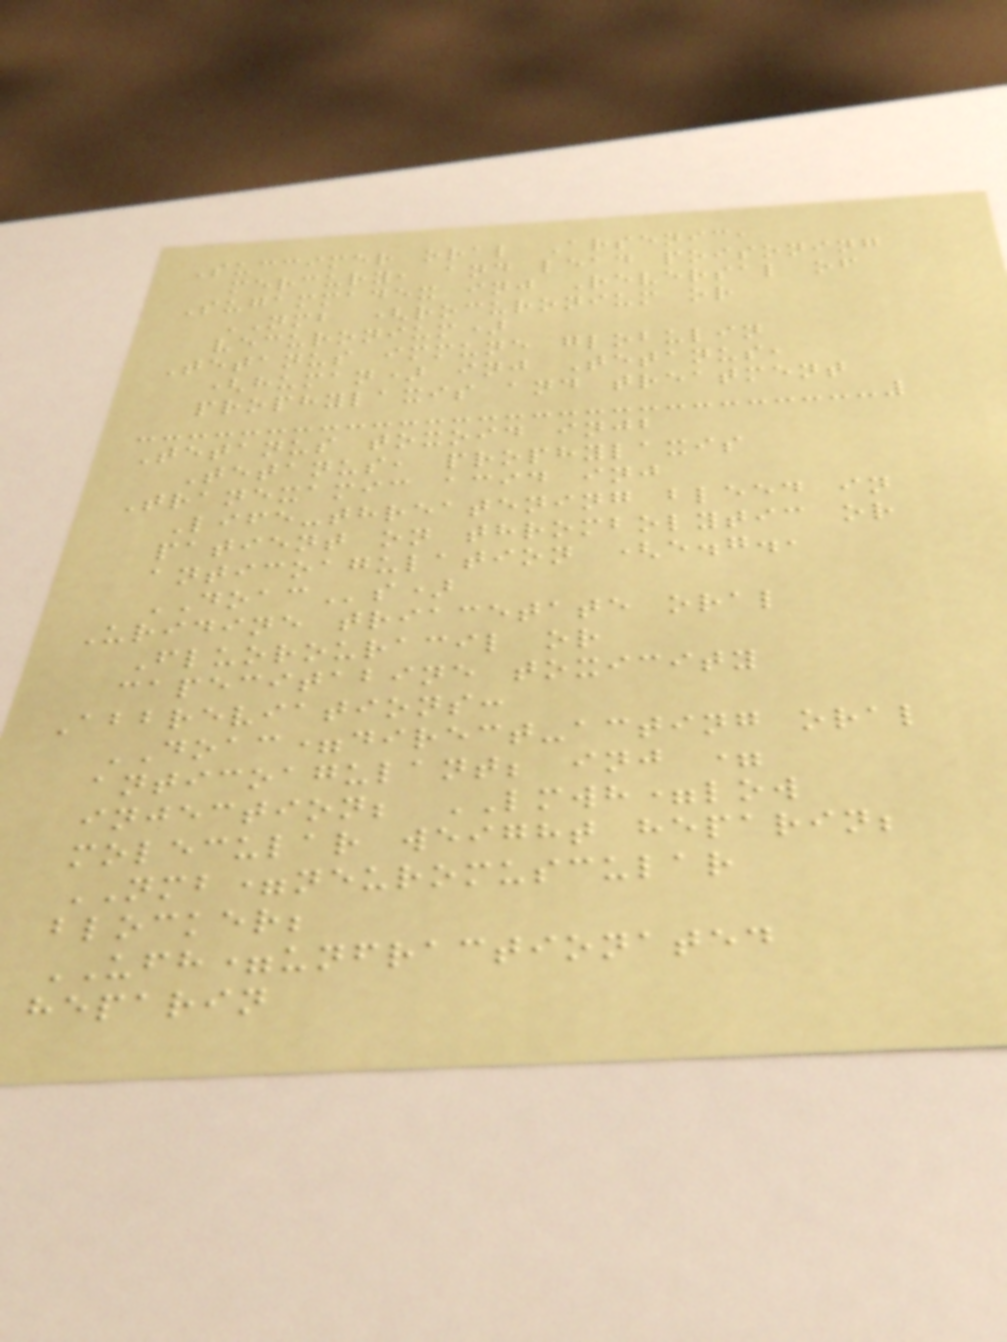Succimer oral Arsenic,
mercury, and lead poisoning
Sugammadex inj Reversal of
NMB (rocuronium or
vecuronium)
Tetanus immune globulin
(human) inj Tetanus,
prophylaxis and treatment
Tetanus toxoid injb
Tetanus, prophylaxis
Tranexamic acid inj
Life-threatening bleed in
patient on thrombolytic or
anticoagulation (e.g.,
DOACs)
Uridine triacetate oral
Fluorouracil or
capecitabine toxicity
Abbreviations:
DOAC=direct-acting oral
anticoagulant; inj =
injection; LMWH=low
molecular weight heparin;
NMB=neuromuscular
blocker;
UFH=unfractionated
heparin
